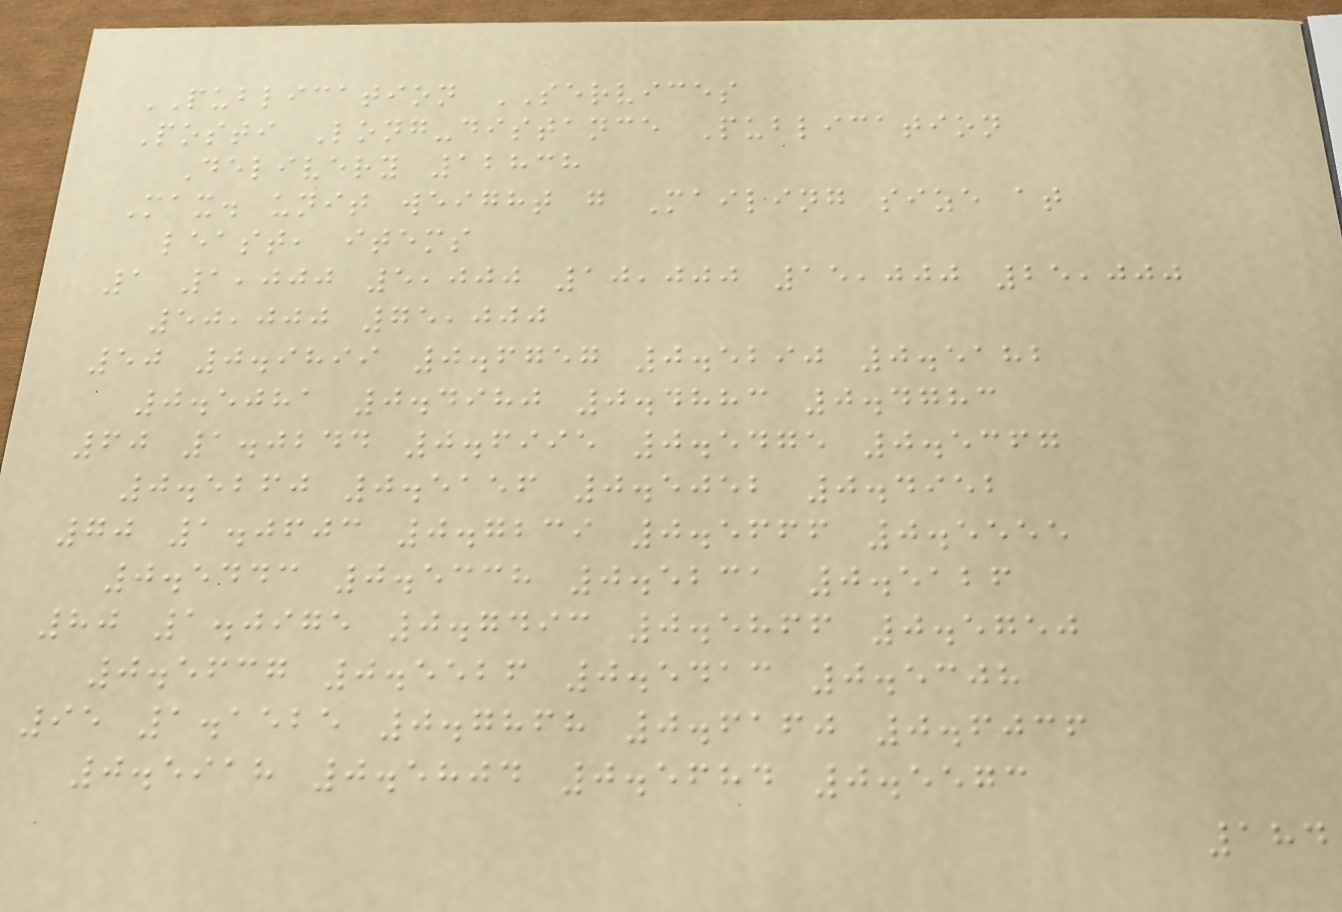PUBLICATION SERVICES
Posti Long-distance Publication
Delivery 12838
Max. unit weight g Mailing size at
least, items
1 1,000 5,000 10,000 15,000 25,000
50,000 75,000
50 0.9899 0.6757 0.5290 0.5182
0.5081 0.4980 0.4883 0.4783
60 1.0244 0.6995 0.5475 0.5367
0.5260 0.5156 0.5052 0.4952
70 1.0603 0.7239 0.5666 0.5555
0.5443 0.5338 0.5231 0.5126
80 1.0975 0.7493 0.5866 0.5750
0.5637 0.5526 0.5413 0.5308
95 1.1525 0.7868 0.6160 0.6036
0.5918 0.5804 0.5684 0.5573
184
